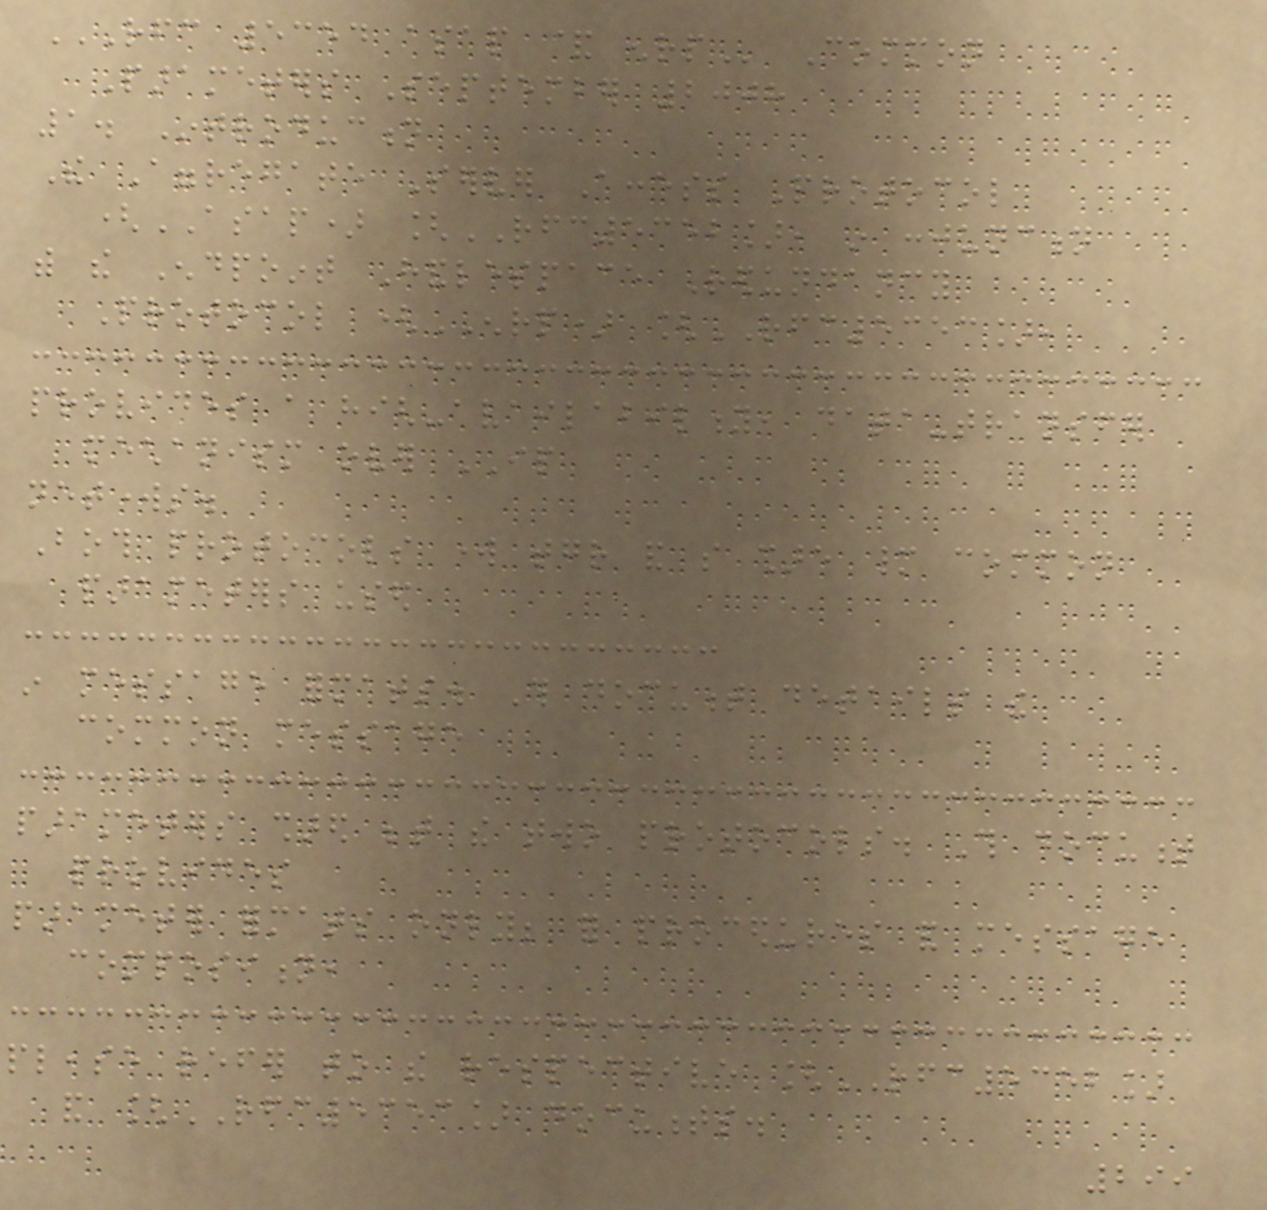RFC 5354 ASAP & ENRP Common
Parameters September 2008
1. Introduction
The Aggregate Server Access Protocol
(ASAP) [RFC5352], in conjunction
with the Endpoint Handlespace Redundancy
Protocol (ENRP) [RFC5353],
provides a high-availability, data-transfer
mechanism over IP
networks.
Both protocols work together and so share many common
parameters used
in message formats. This document details the
common message
parameters shared between the two protocols. This document
provides
parameter formats only; for procedures and message
composition,
please refer to the respective [RFC5352]
and [RFC5353] documents.
299
